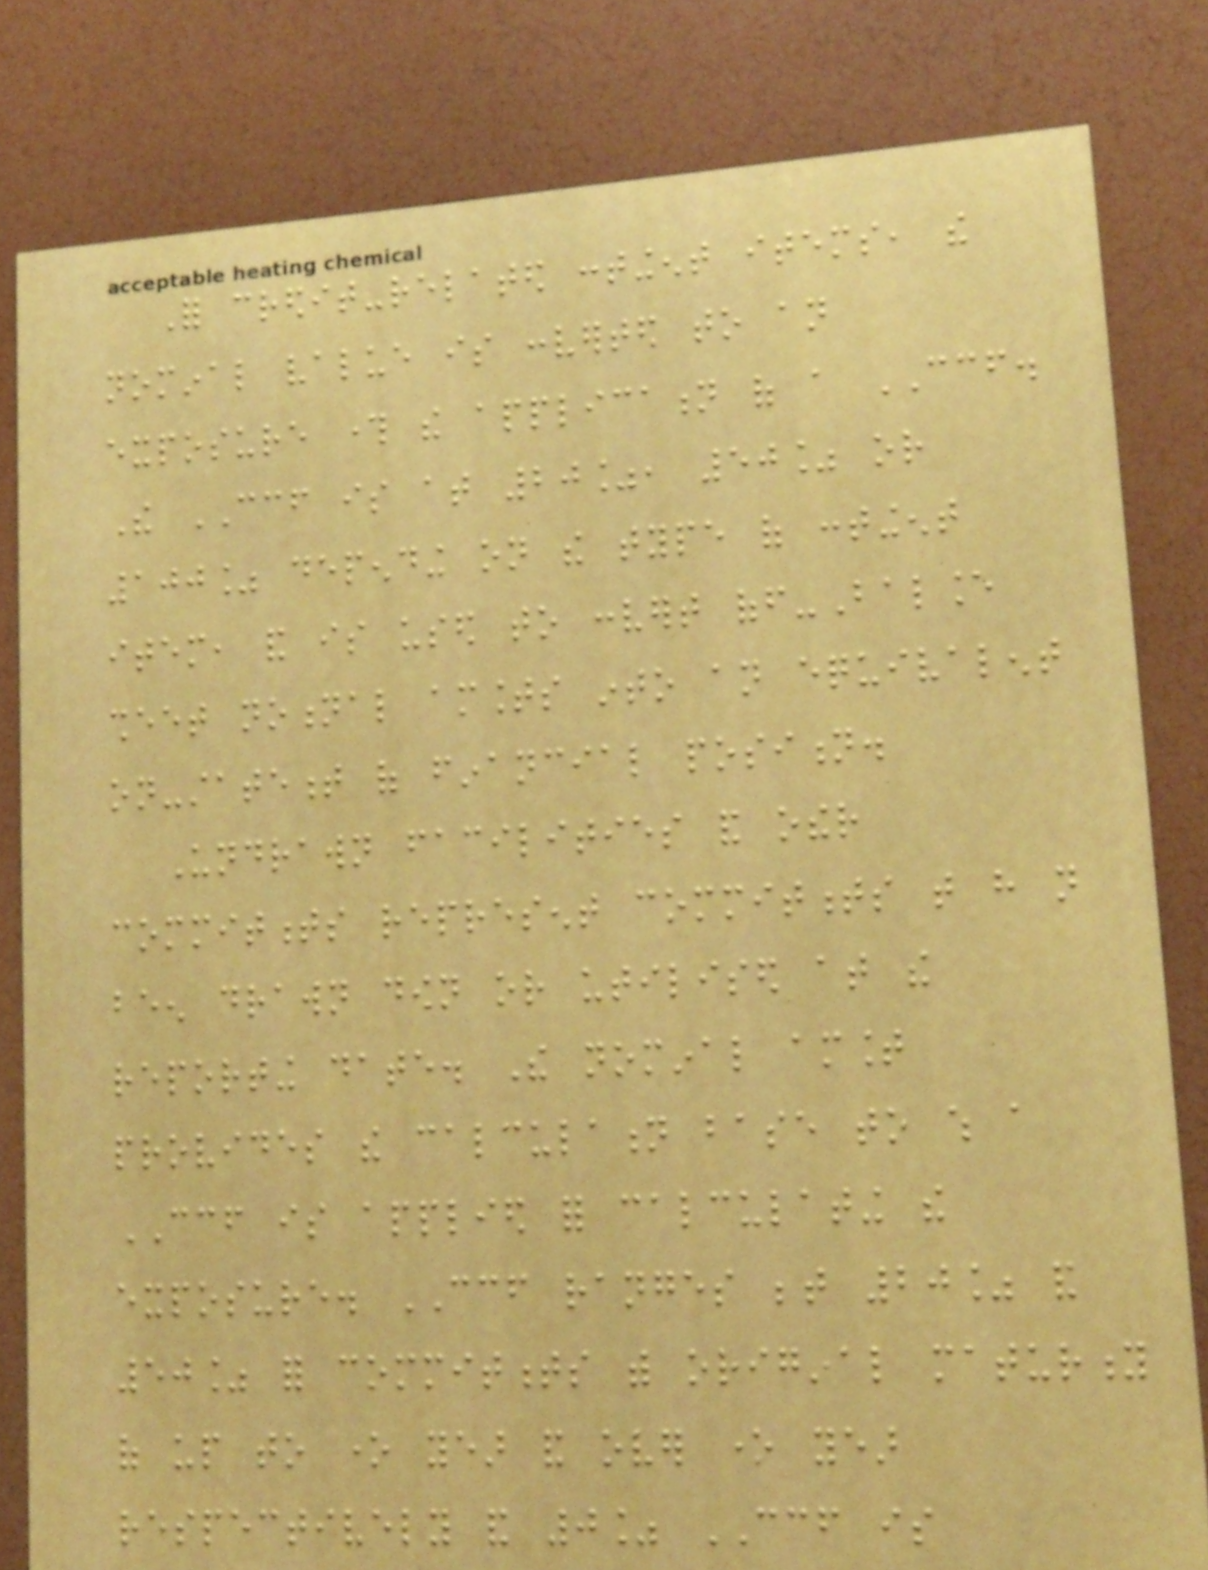For credit-related contingent items, the
nominal value is converted to an
exposure through the application of a CCF.
The CCF is at 20%, 50% or
100% depending on the type of contingent
item, and is used to convert off-Balance
sheet notional amounts into an equivalent
on-statement of financial position.
Undrawn facilities and other
commitments represent commitments that have not
been drawn down or utilised at the
reporting date. The nominal amount
provides the calculation base to which a
CCF is applied for calculating the
exposure. CCF ranges between 20% and
50% for commitments with original maturity
of up to one year and over one year
respectively and 0% CCF is
